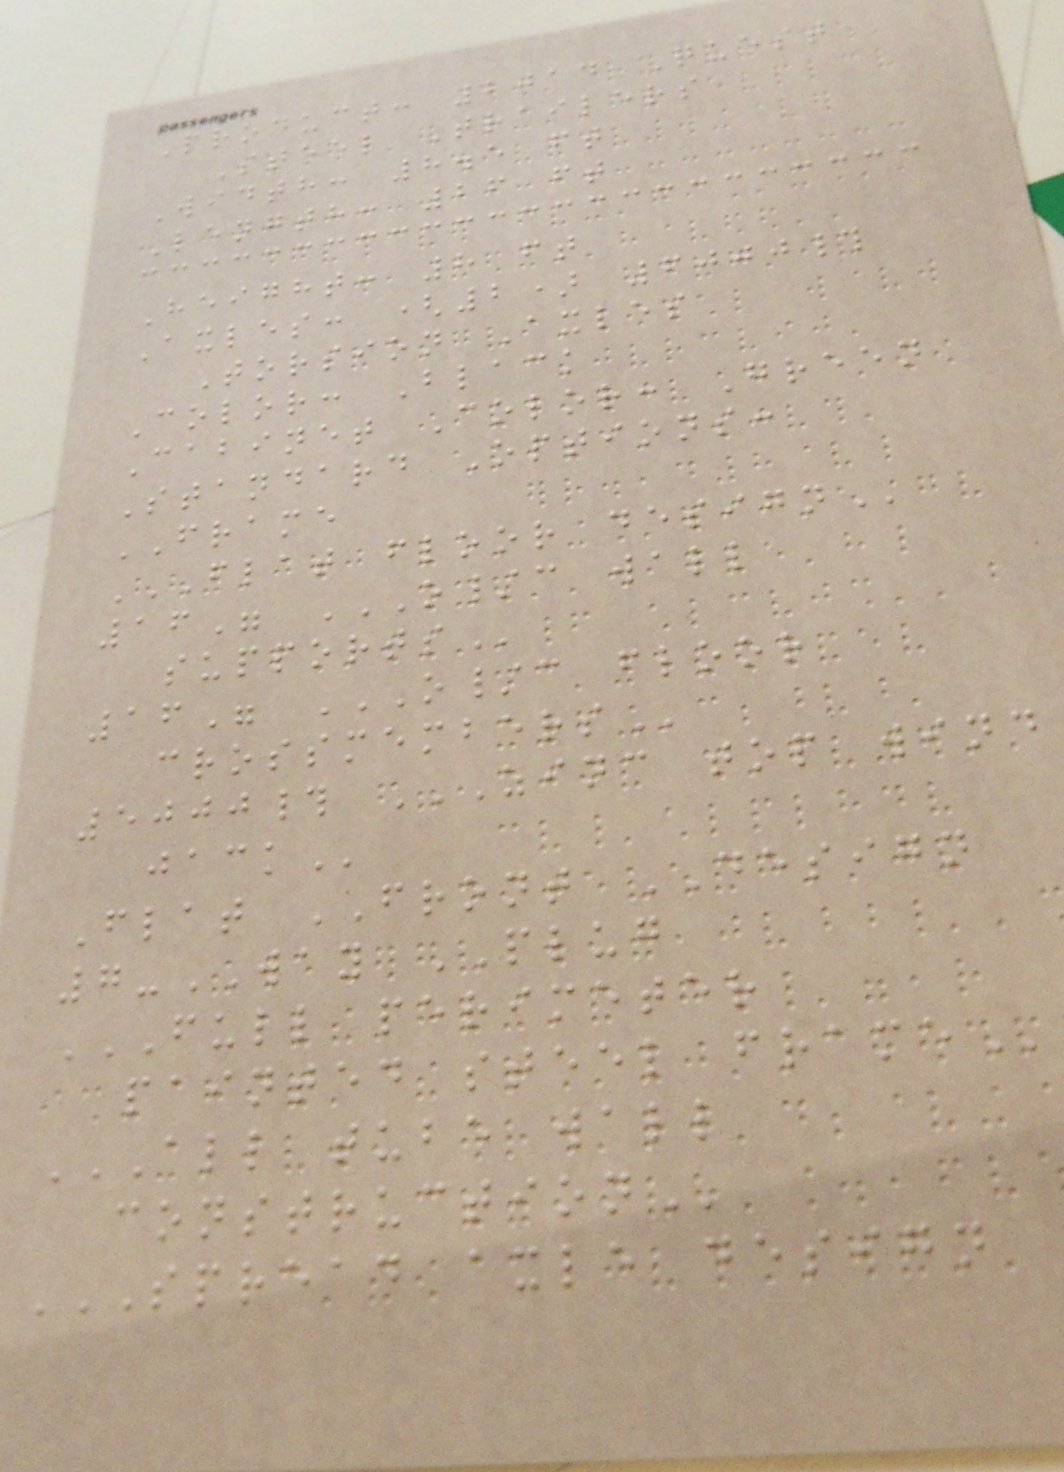Product: 2014 Quest
Steel Trailers
Width: 8.5 ft
Length: 26 ft
Height: 8 ft
Axles: (2) 6000#
Torsion Axles
Color: Black
Cabinet Color: Green
Standard Options:
FRAME
FLAT FLOOR DESIGN
16" O/C WALL
SUPPORTS
16" O/C FLOOR
CROSSMEMBERS
5000# ZINC TOP WIND
JACK
Flat FRONT DESIGN
7-WAY PLUG
FULL PERIMETER
PAINTED STEEL FRAME
ALL TUBE WALL
CONSTRUCTION
SPREAD AXLE DESIGN
